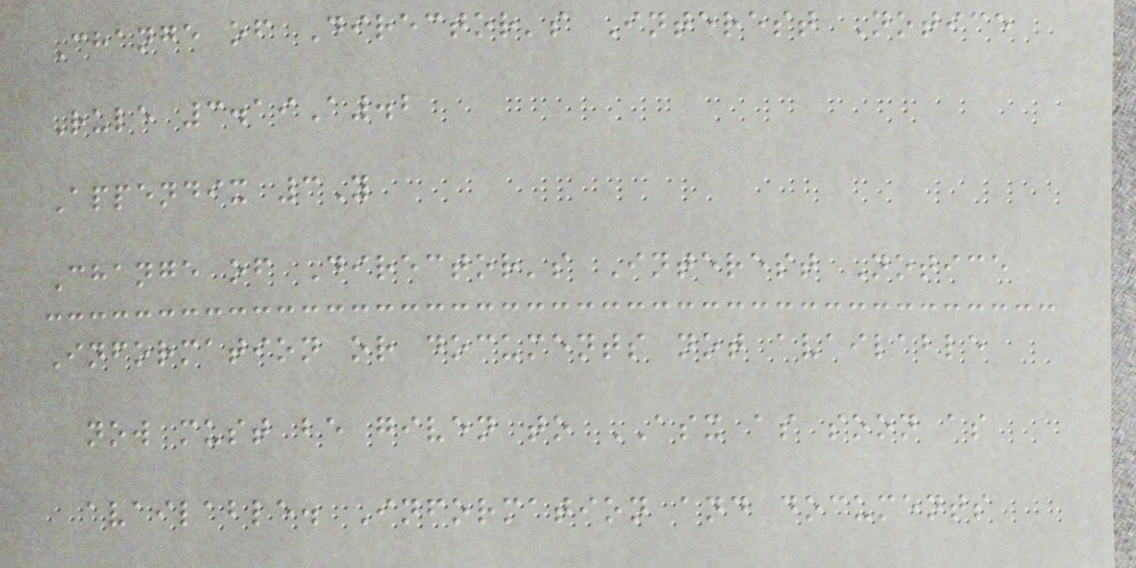Change of Director's Interest Notice
Rule 3.19A.2
Appendix 3Y
Change of Director's Interest Notice
Information or documents not available
now must be given to ASX as soon as
available. Information and documents
